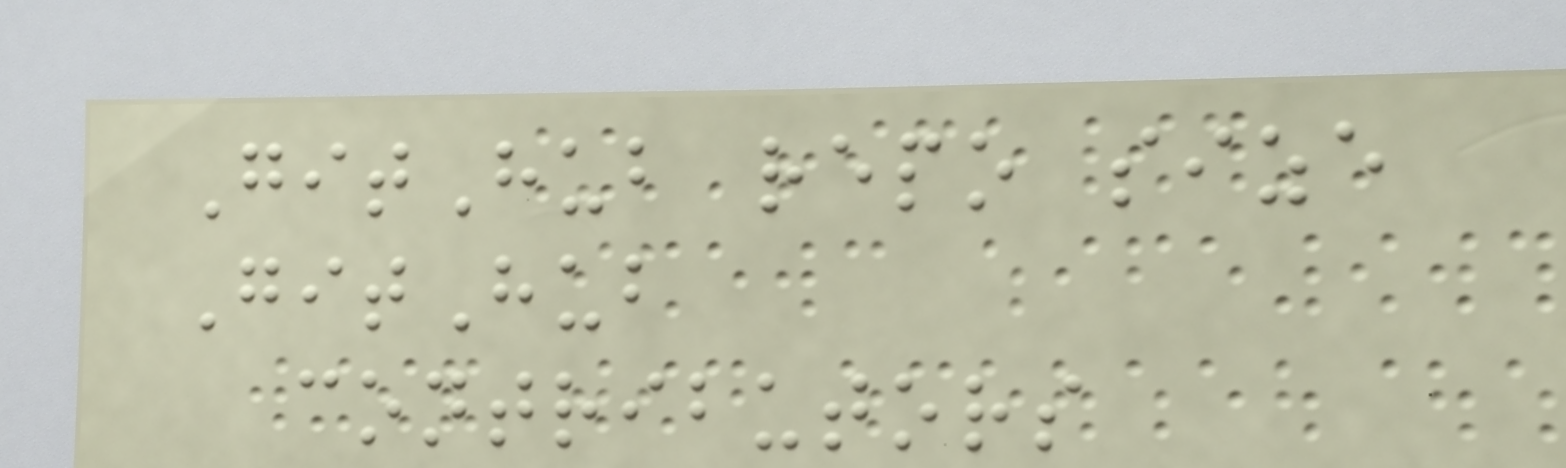GitHub repo size
GitHub
contributors
